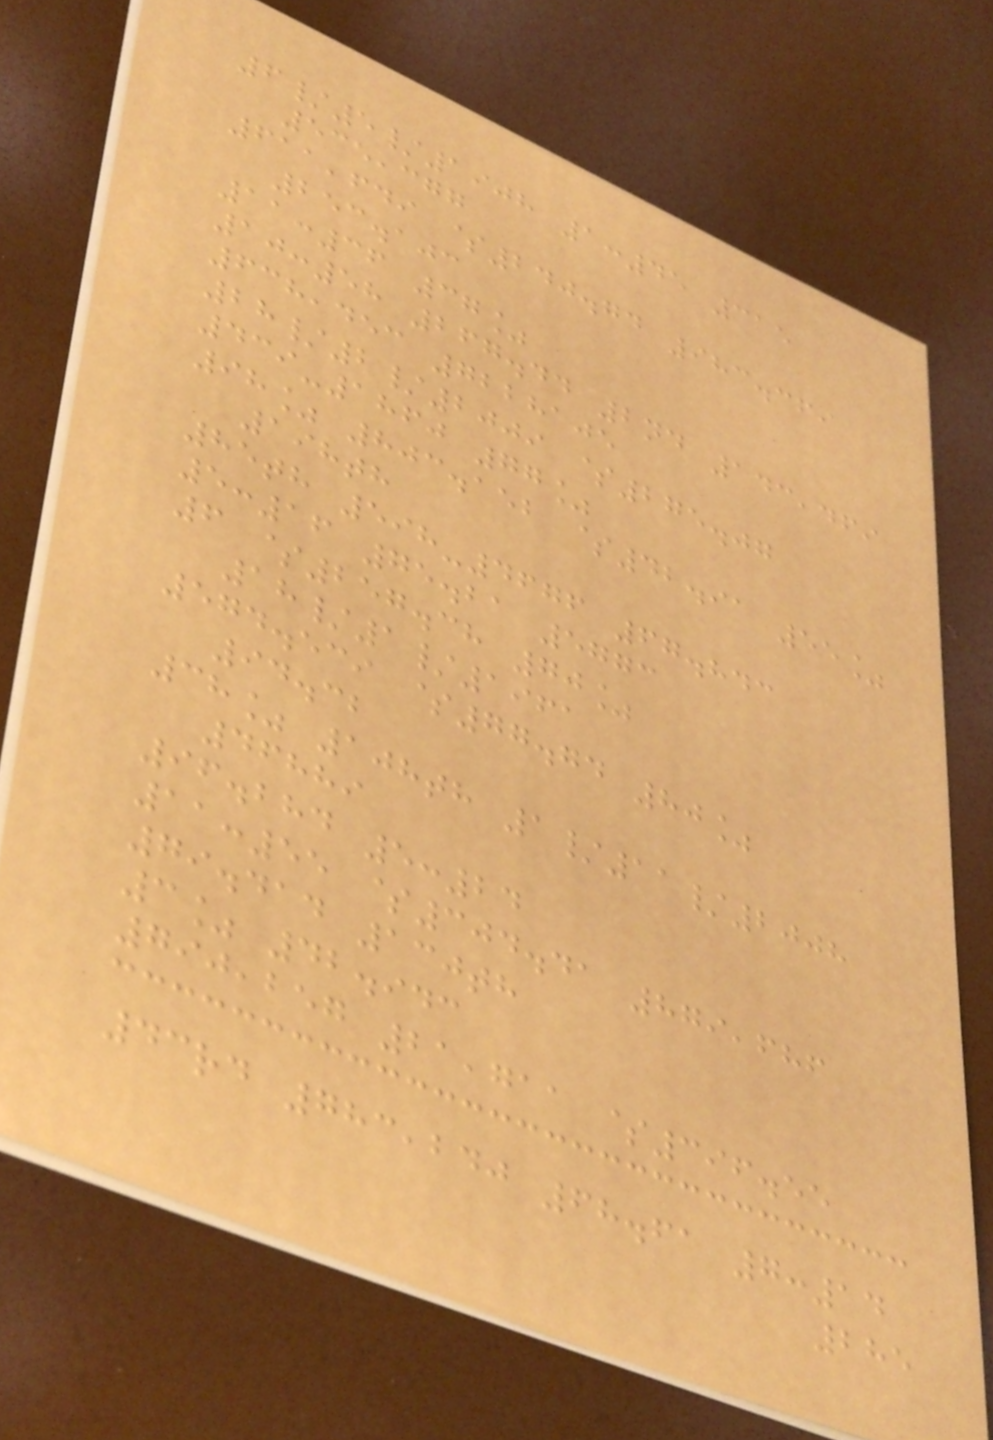6/5/1908 1:45 315
535,377
611,649 $240.74 983.369
253.103
11:36 37%
10:58 267.44 2nd 143,469
638,453 7228105
28/2/2009 $275.07
439-1860 77%
98% 803.152 $42.91 55%
198th
85th 598-4676 67.843
5:16 75.21 5773
6 $257.38 70%
18/1/1961
574.539 $77.74 80%
94.32
38% 108th 1/11/2008
46889
96.284 5:24
11:55 $304.41 879,686
79.414 130th
3% 42.943
790,257 21,711 $396.55
43rd 783,240 68.61 7:14
285
